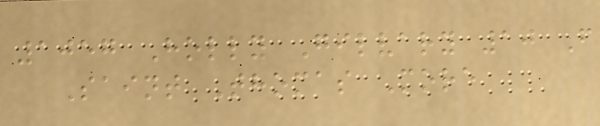1057 Holly Gilvary 10 F
Saint Thomas More
